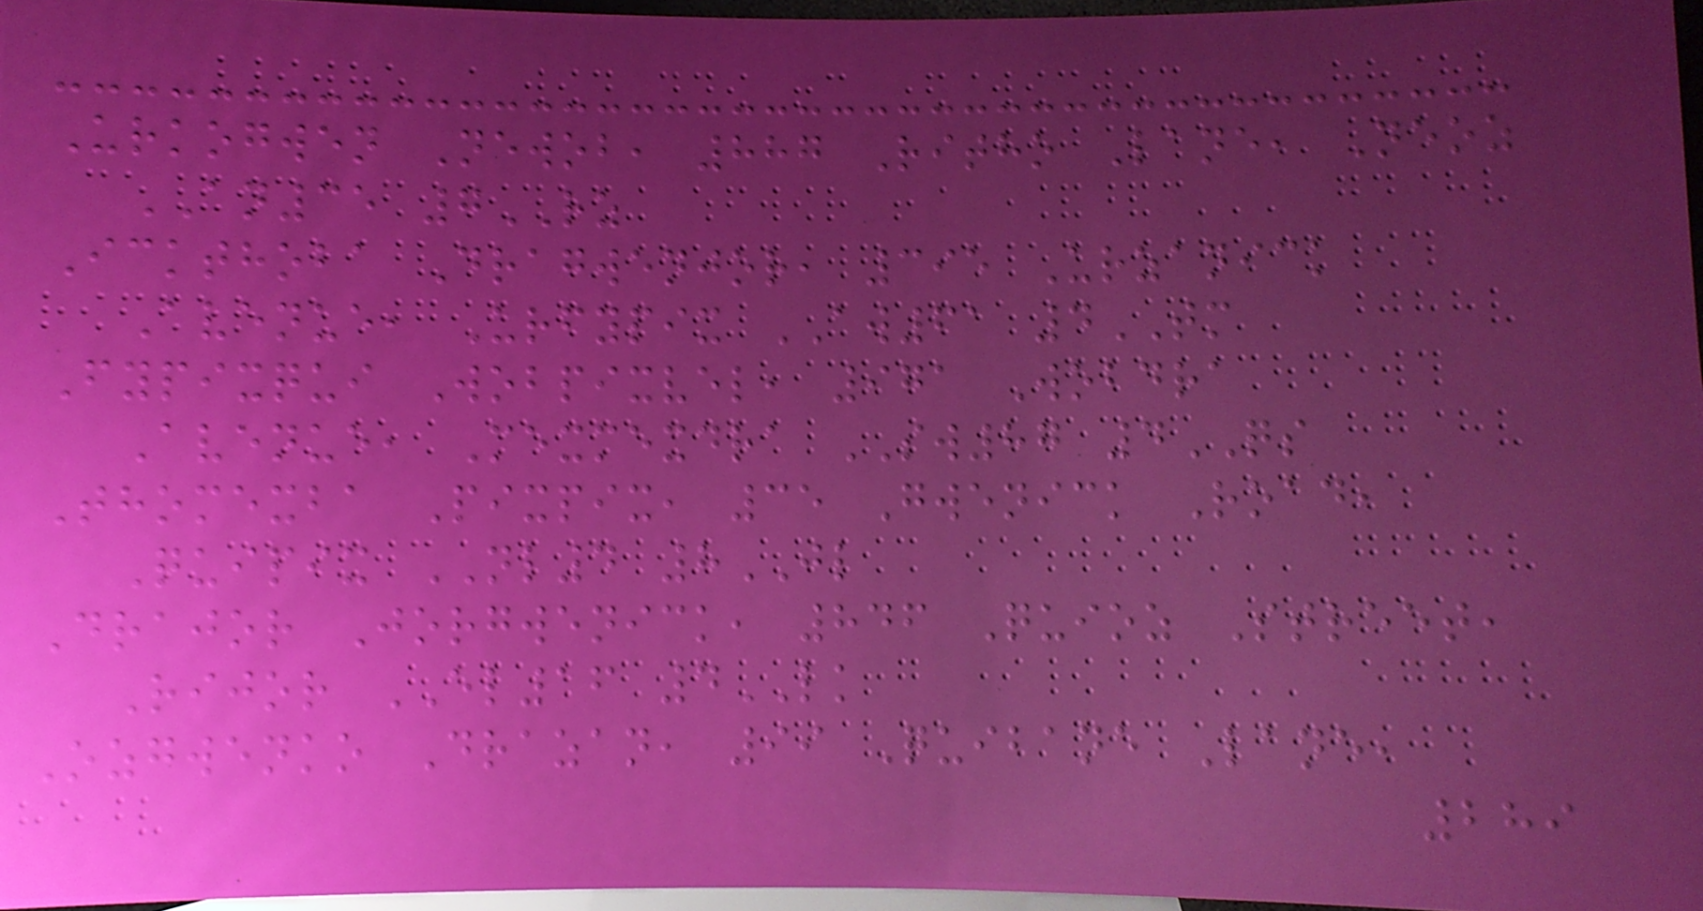Urkogwen Newob, 887 Ritho Lane, Neoz
AN35 7RZ
Ickthoba Dragwenjor, 395 Urzanick
Avenue, Urfypix AW61 4TM
Fypixqui Wobpixvel, 971 Wobdra
Avenue, Mexmexdra SW87 4QS
Thomexba Pixpix, 35 Gwenick Road,
Quipix NL4 8JL
Drajor Jorgwenick, 846 Quioz Street,
Rijor EL16 4LK
Ozgwenko Drazan, 99 Quibane Lane,
289
